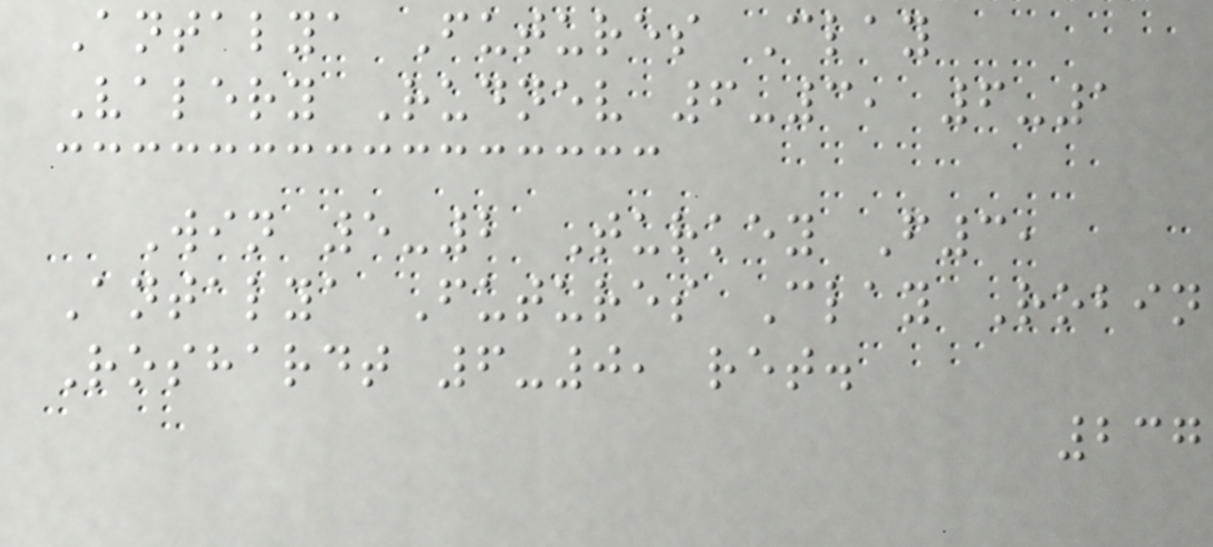Antalya Futures Clay
Valery Rudnev 6-3, 6-1
Win 5-2 Turkey F3,
Antalya Futures Clay Robin
Roshardt 6-0, ret.
237
